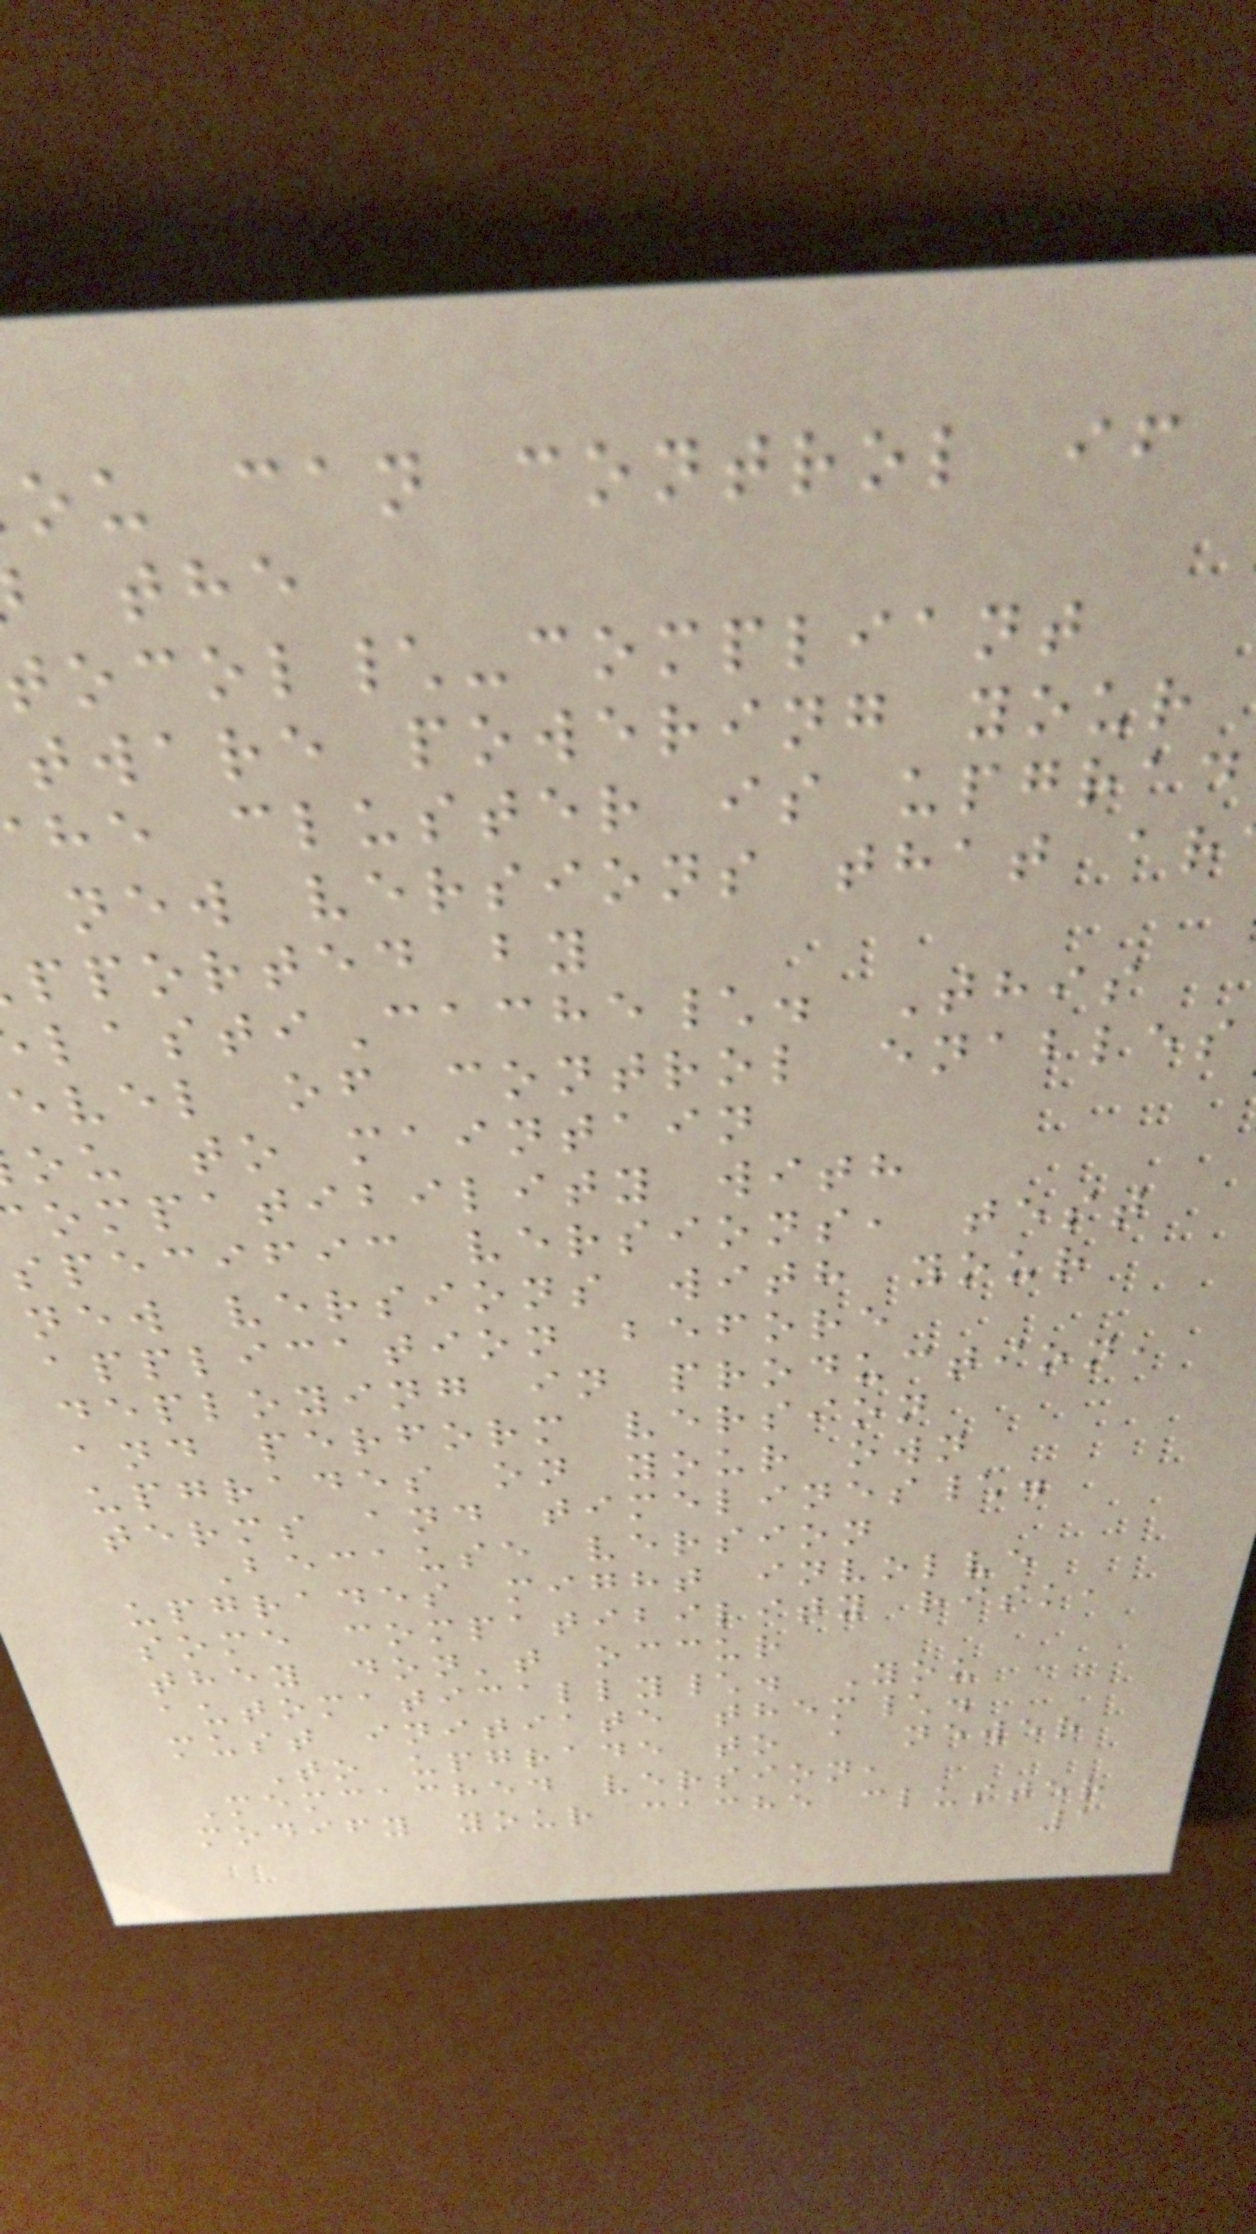ou can control if
tocol\-compliant
tware powering your
he cluster is upgrad
new versions that ar
pported by
lastiCache\. This
evel of control enables
ou to maintain
ompatibility with
specific versions, test
new versions with your
application before
deploying in production,
and perform version
upgrades on your own
terms and timelines\.
Because version
upgrades might involve
some compatibility risk,
they don't occur
automatically\. You
must initiate them\.
To upgrade to a newer
Memcached version,
modify your cache cluster
1
